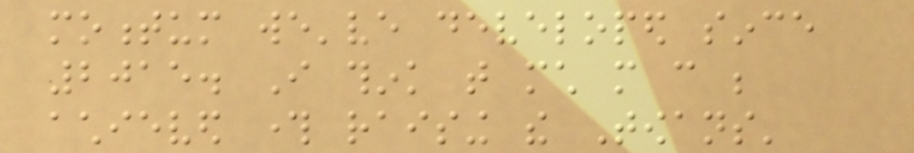momentum we've developed since
2015. I think that much more can be
achieved through raising the Towans'
